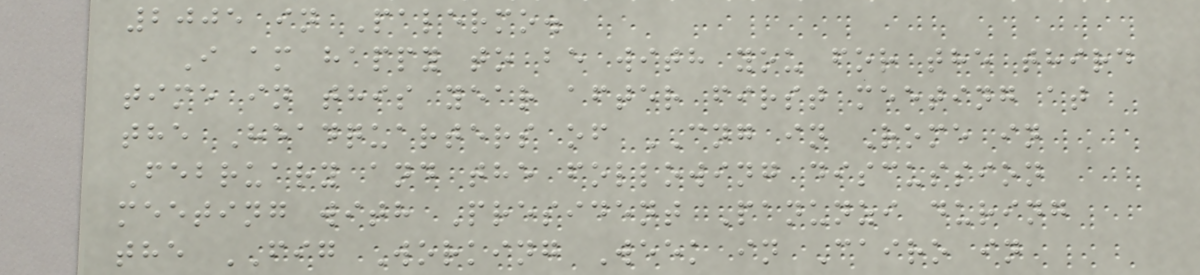2005 in Palermo.
I am happy to be with you for the third
time in this year after first meeting at
the Headquarters of CNG in Rome in
February and the following discussion
meeting with President Panunzi during
the FIG Working Week in Cairo in
